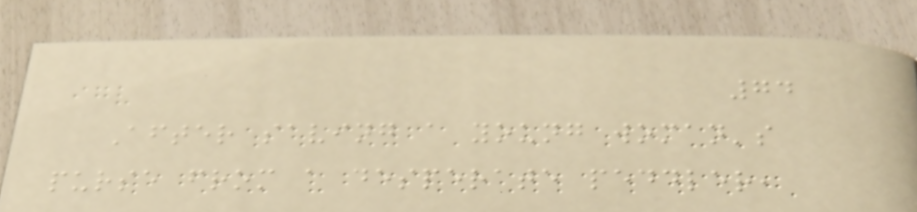74
After saving a young woman's
purse from a desperate peddler,
